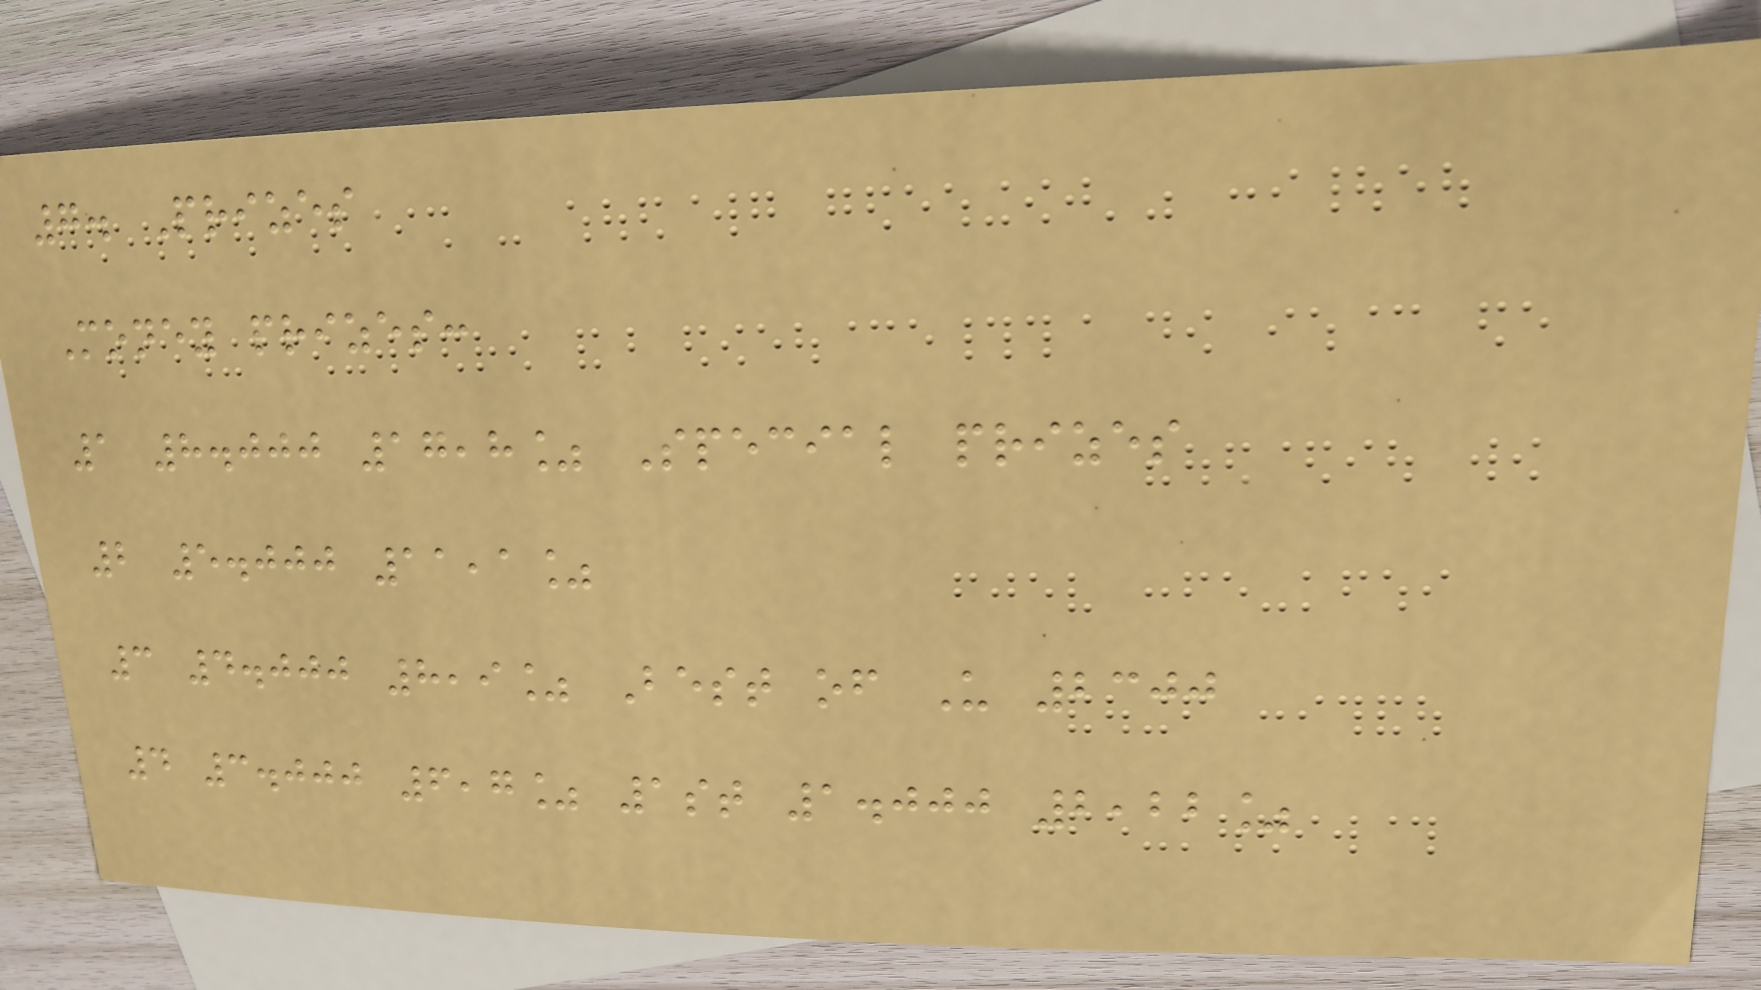7. Prizes
Money prizes:
1 8.000 17,8% Special prizes
2 5.000 11,1%
3 4.000 8,9% Best of U 2300
4 3.000 6,7% 1st 1.000 2,22%
